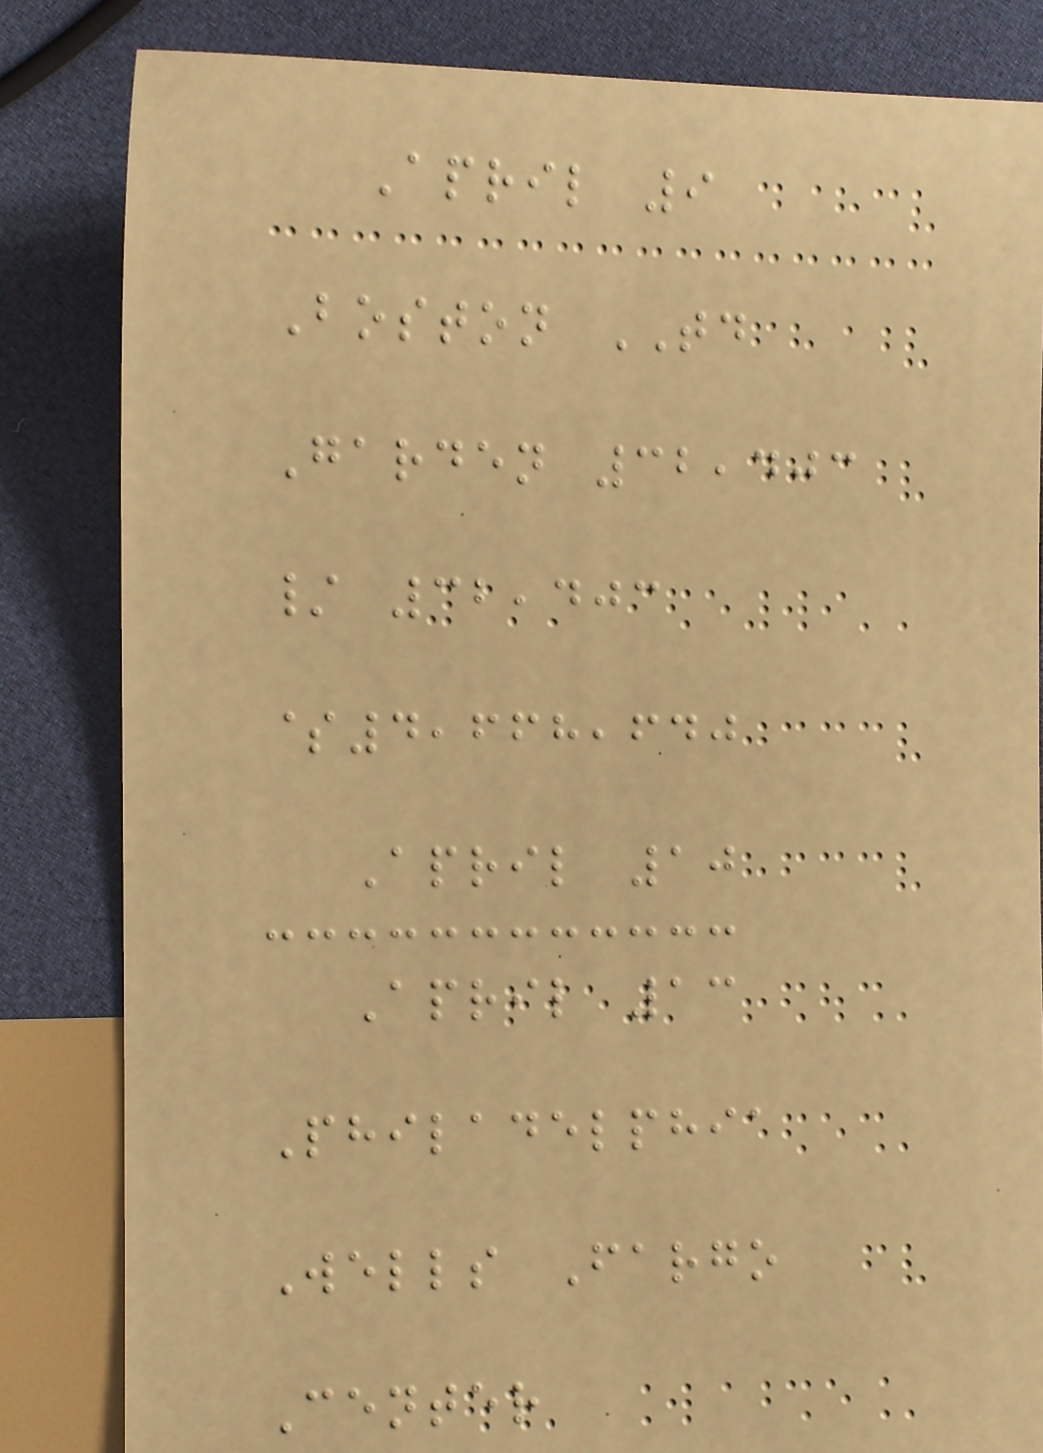April 9
Boston TD
Garden 32,403
/ 32,403
$4,668,640
April 10
April 13
Philadelphia
Wells Fargo
Center
